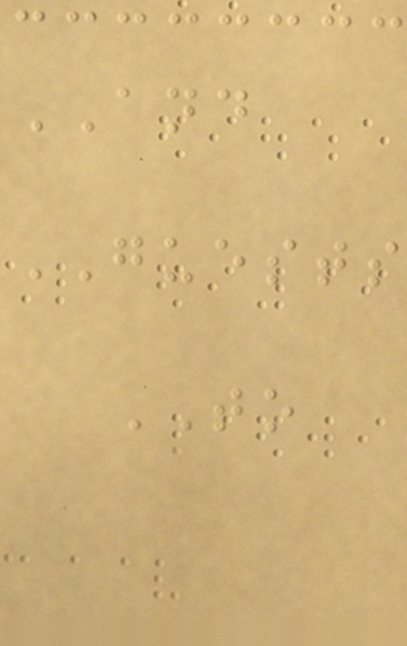AND
GUESTS
TO
